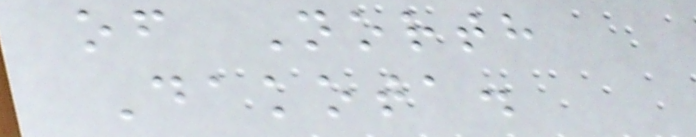of North
Dakota.
